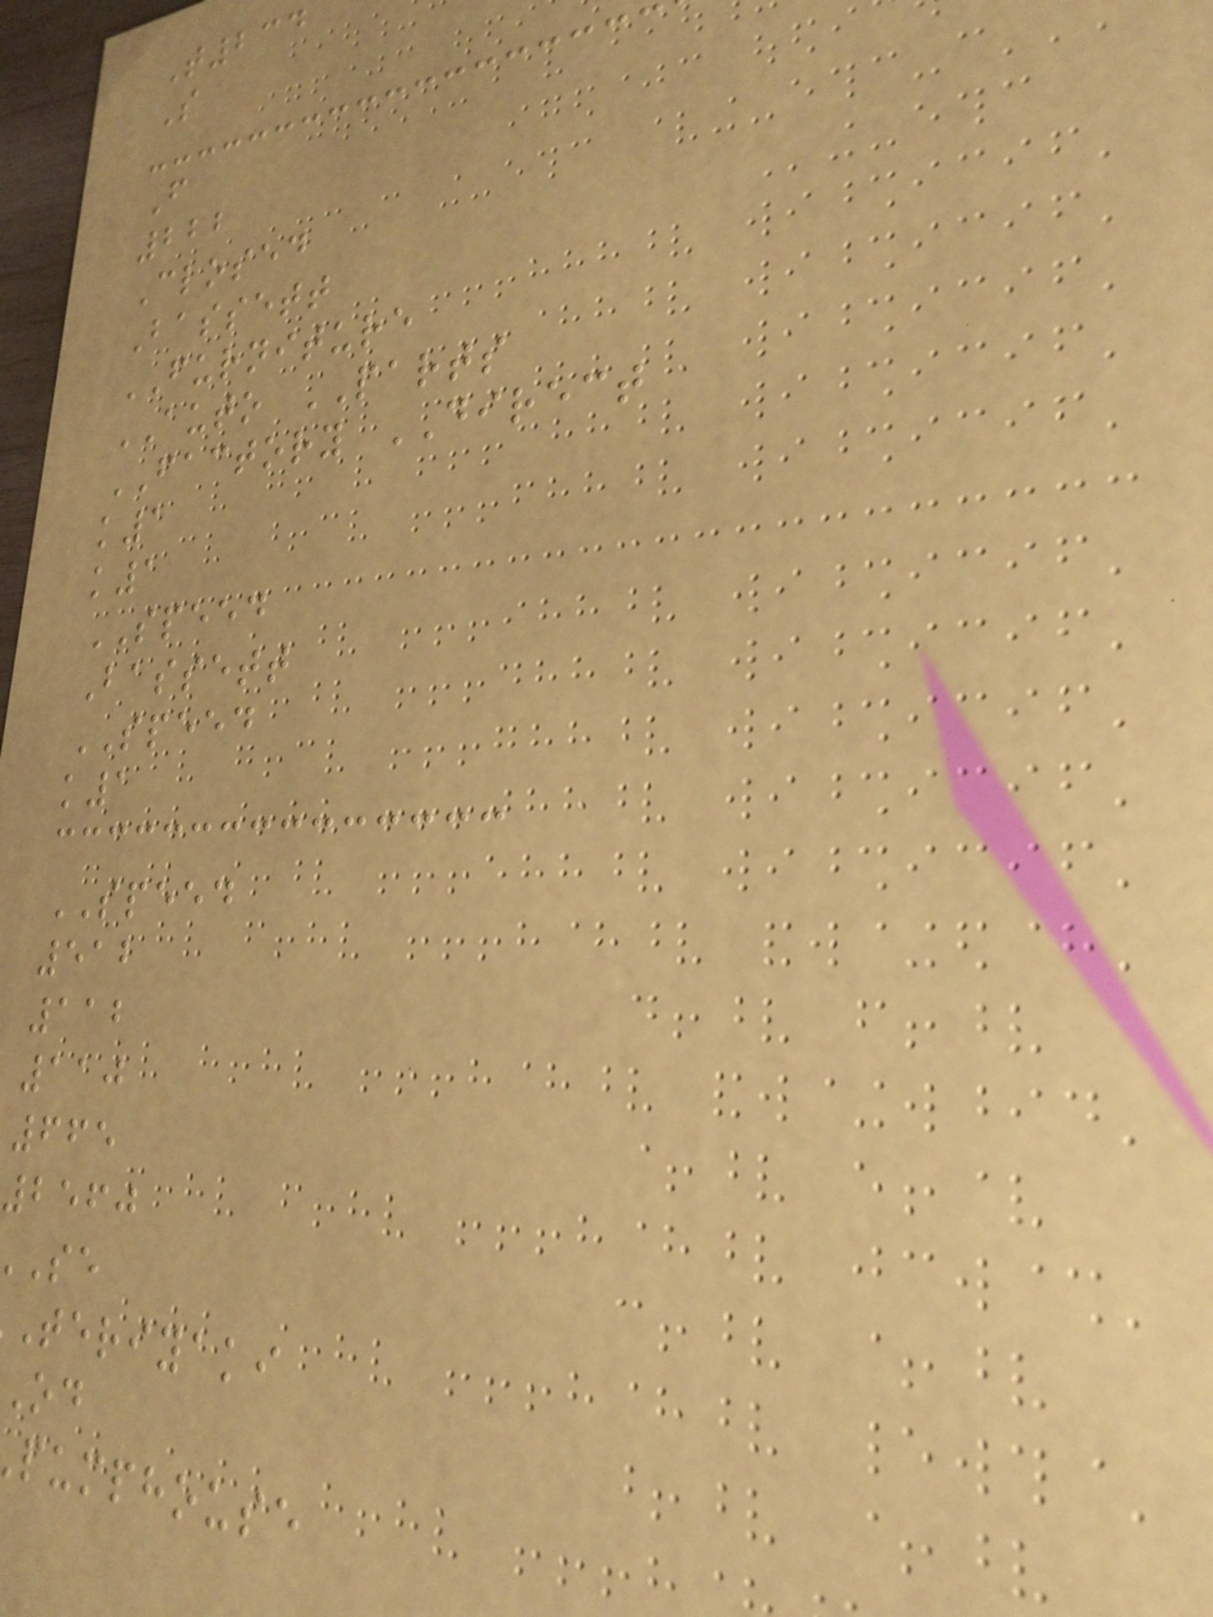T234
S
F
222
Closed
Bassett
FURNITURE
AUTO PARTS
FACTORY DIRECT
k1
k1
SPEED
Bassett
SPEED
k1
SPEED
512
112
110
665
2560
teriyaki
pumphouse
